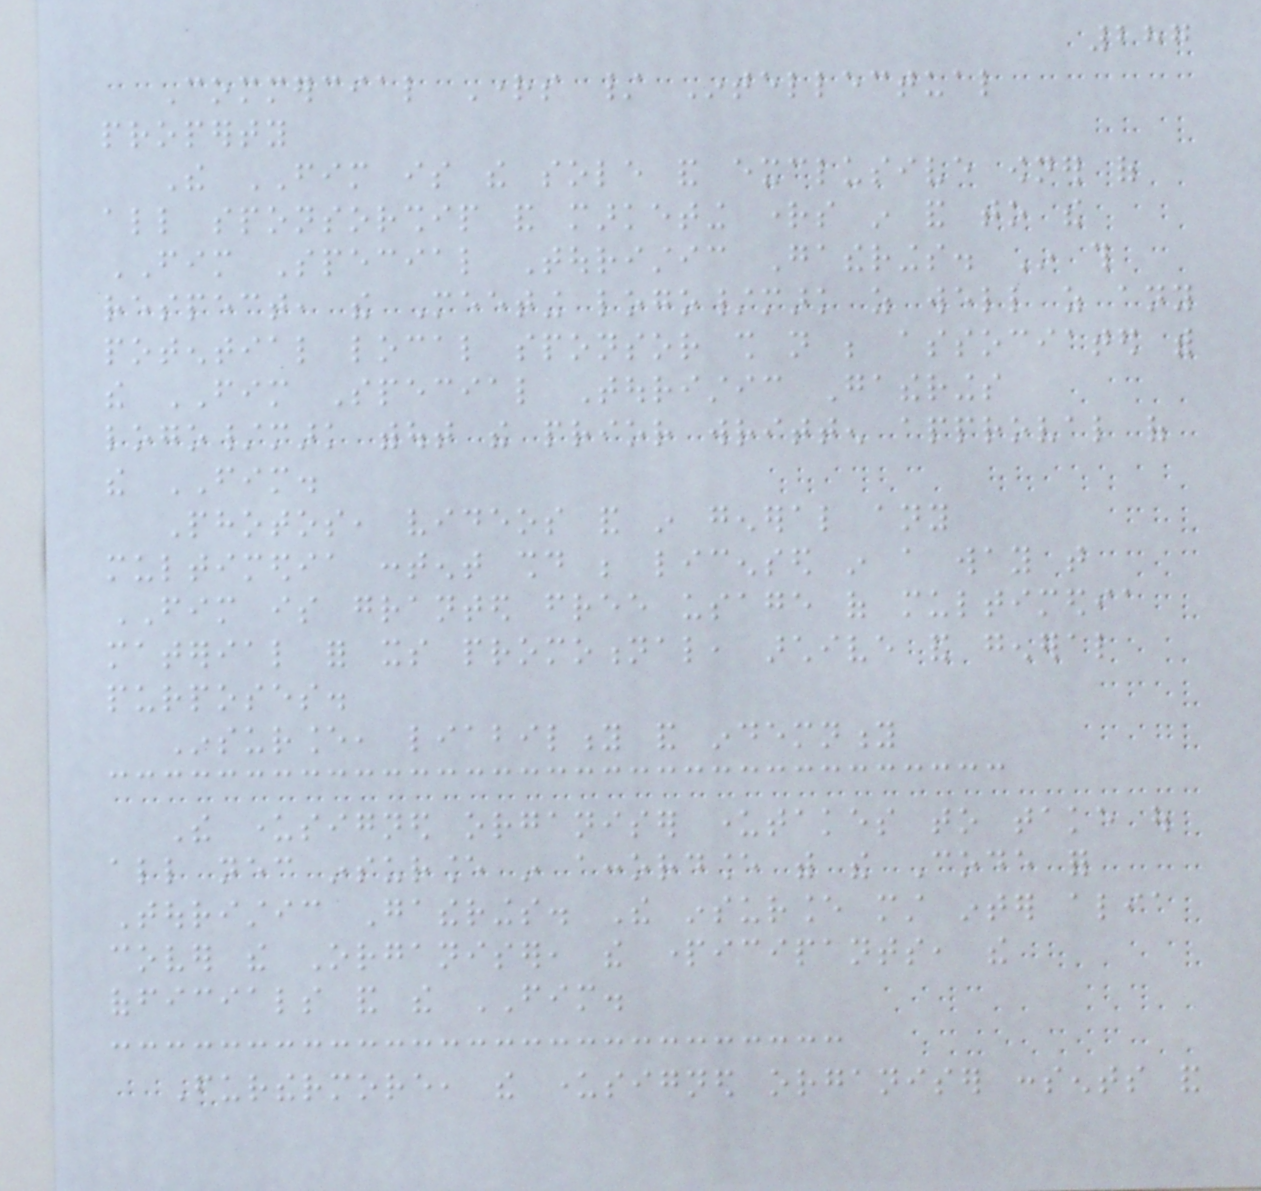287
Commercial Rights / Intellectual
property
The FIM is the sole and exclusive owner of
all sponsorship and marketing rights in and to the
FIM Special Touristic Gatherings. In this
respect, the Meeting logo/mark as well as any
potential local sponsor shall not be associated with
the FIM Special Touristic Gatherings
logo/mark without the prior written approval of
the FIM.
Photos, videos and in general any
multimedia content should be licensed in a way that
FIM is granted free usage of multimedia
material for its promotional, archive and general
purposes.
Insurance, liability and indemnity
The undersigned organiser undertakes to take out
all necessary insurance in accordance with the Code for
Touristic Gatherings. The insurance must inter alia
cover the Organiser, the participants, the
officials and the FIM.
Furthermore, the undersigned organiser consents and
